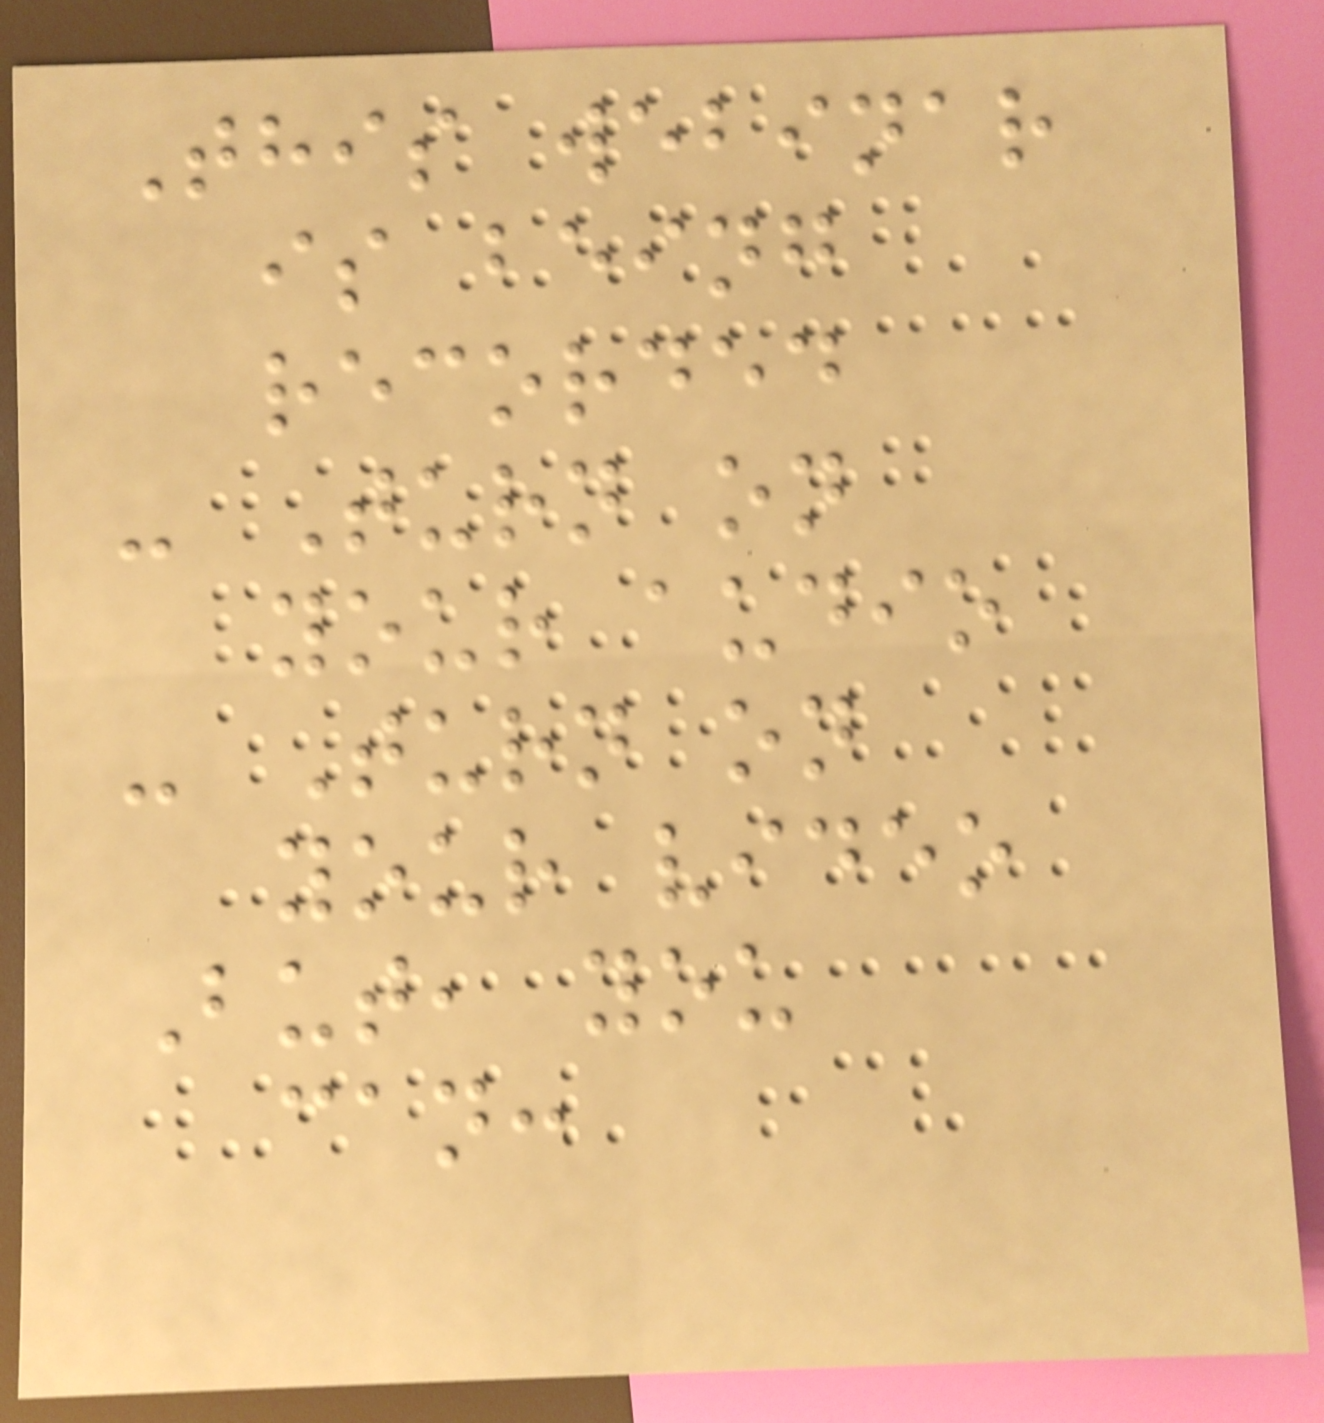This webinar
is being
recorded
- Turn on
your audio
- Turn on
your video
But, you
can:
